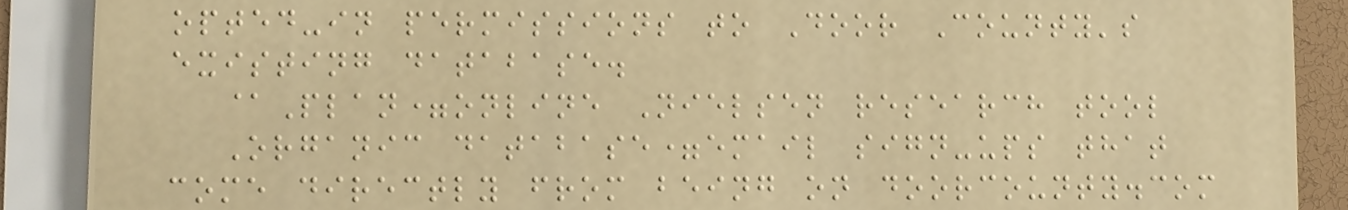opted-in permissions to Door County's
existing database.
@Plan=online Nielsen research tool
Organic database=email sign-ups that
come directly from being on doorcounty.com
